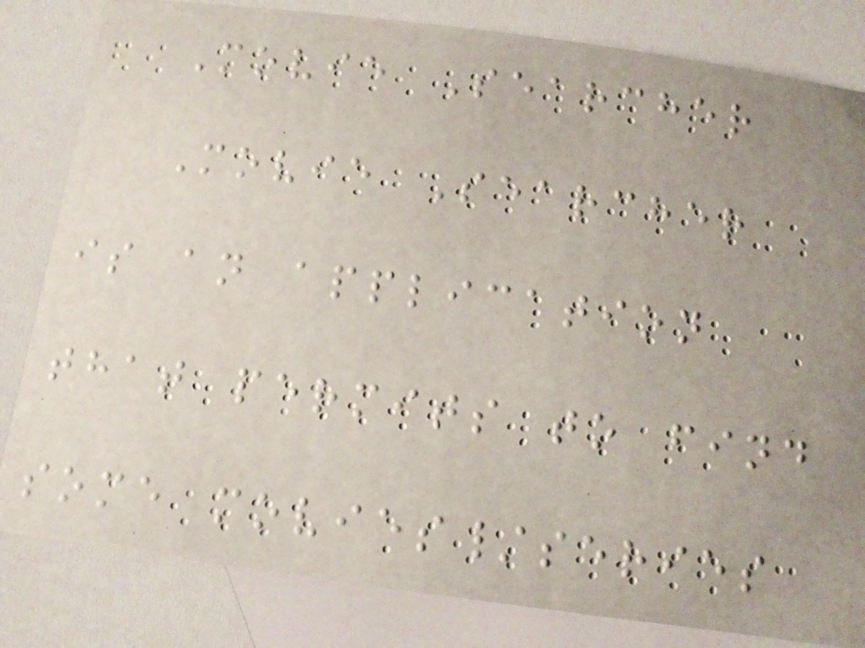Movie Searcher
Movie Searcher
is an application
that permits to find
some movies/series
